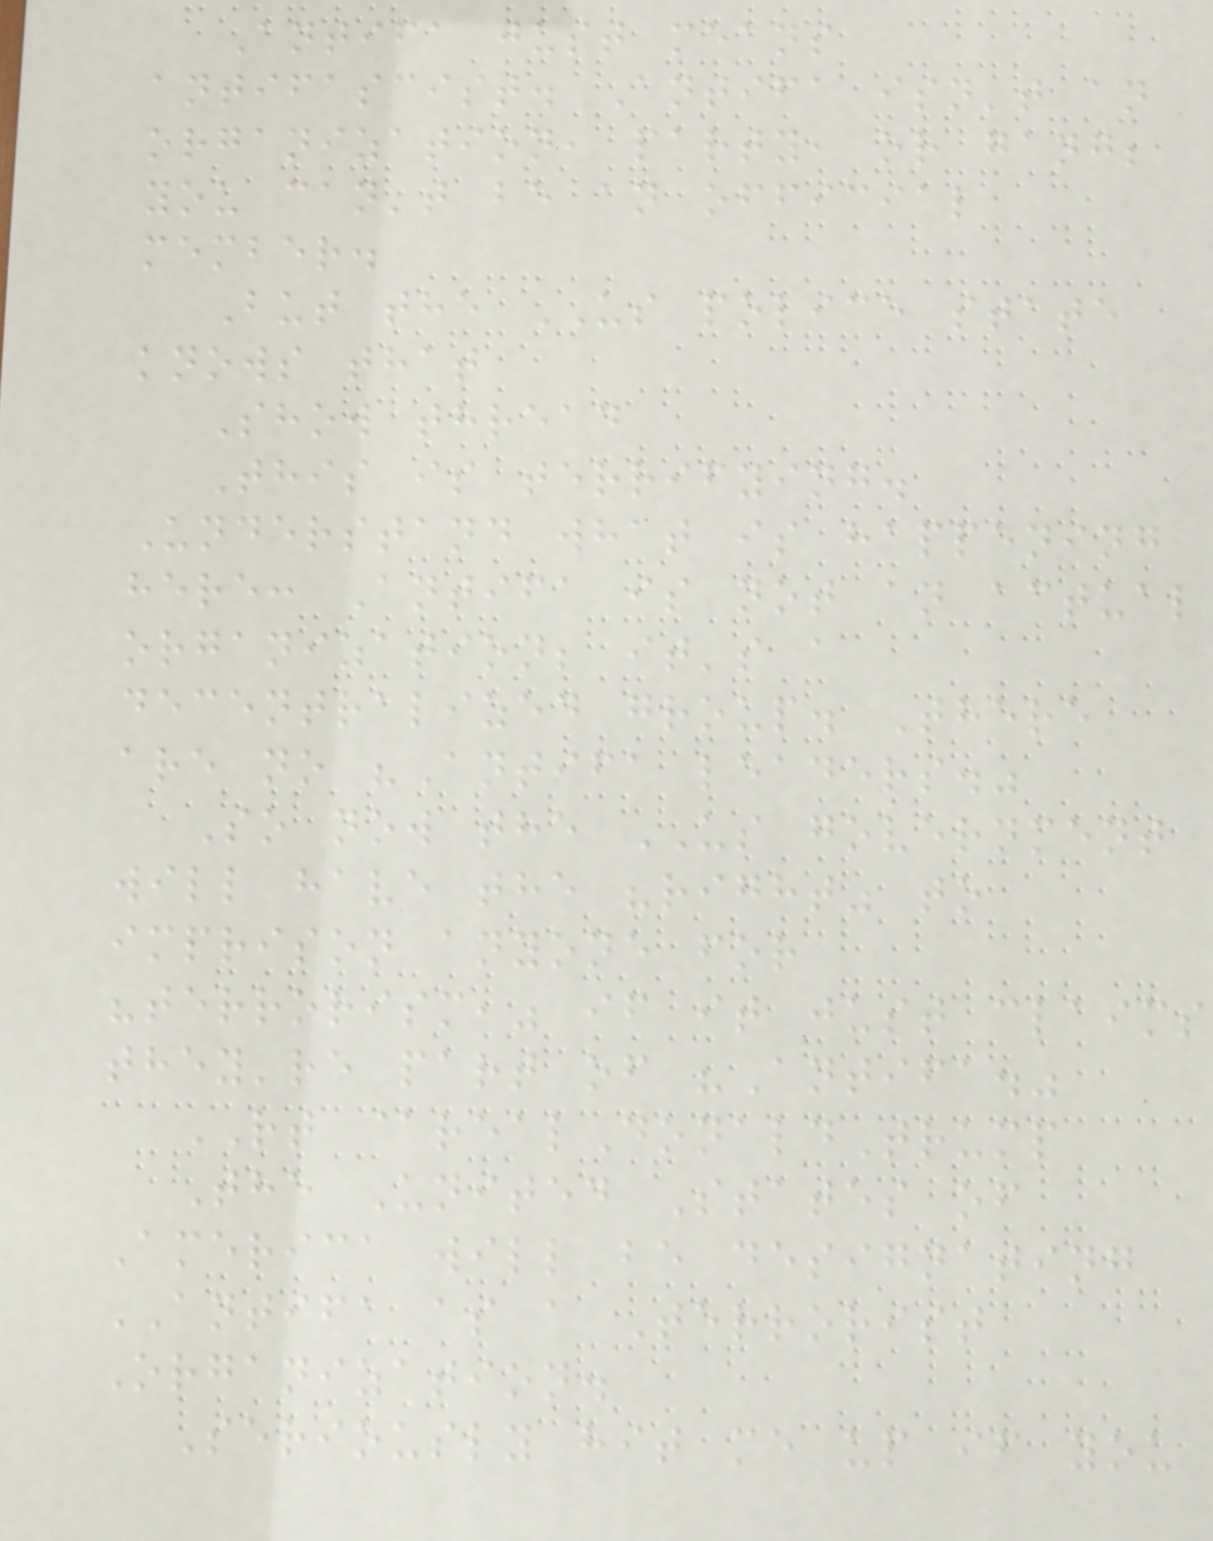Antifa just means
antifascist. Antifa isn't an
organization, party, or gang;
you can't be an official
member.
But the US police state
knows that
Show thread
This is terrifying.
Understand what is happening
here: Antifa is not an actual
organization; it's a
decentralized group. There
are no "Antifa leaders."
So now the US government
will have the "right" to
imprison anyone for
"terrorism," if it just claims
they're part of "Antifa."
RT @realDonaldTrump
The United States of
America will be designating
ANTIFA as a Terrorist
Organization.
Seriously hit me up if you
